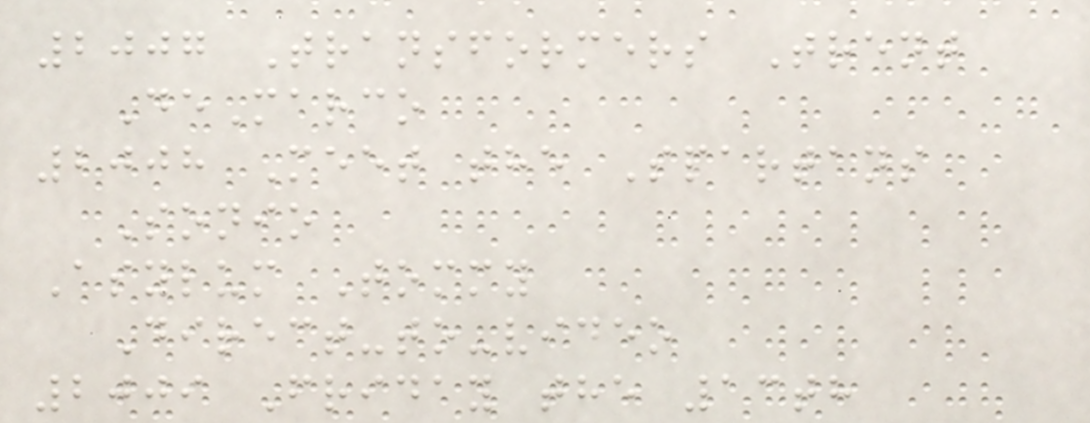2007 Transformers Trent
DeMarco
2008 Meet the Spartans
Sonio
Asylum Tommy
Direct-to-video
2009 Friday the 13th
